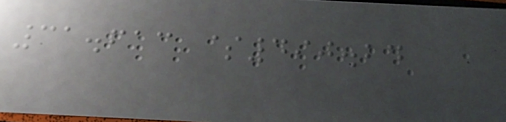31.613 $490.24
